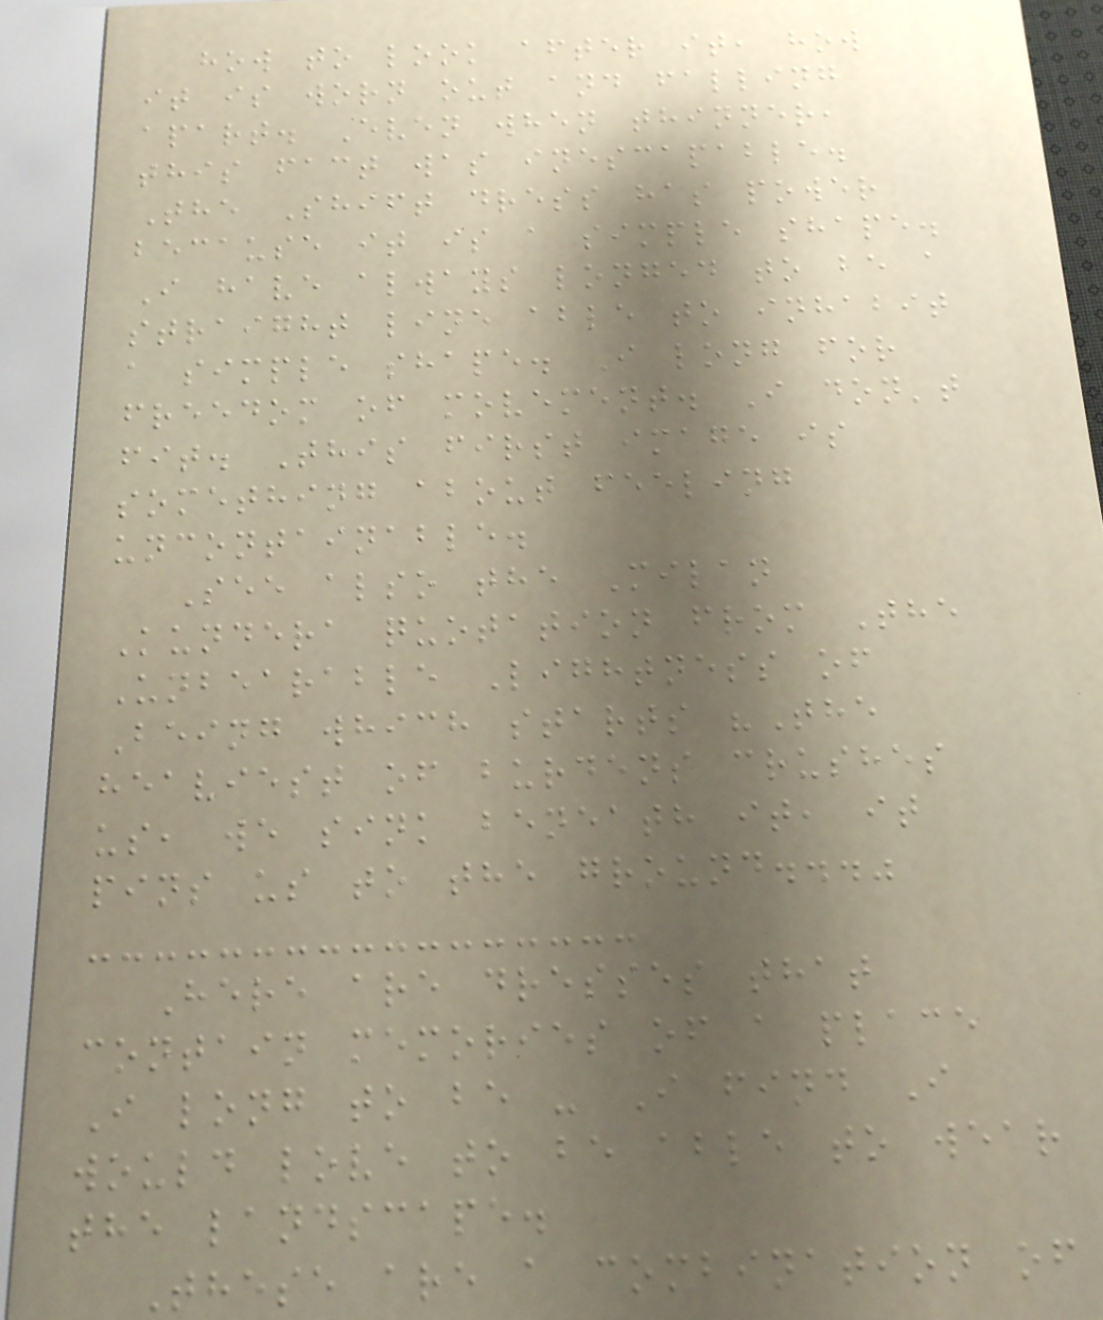how to look after it, how
it is worn out and falling
apart. Even when thinner,
this fact was inescapable.
The Shift dress has power
because it is a simple shape.
I have always longed to be a
straight line able to inhabit
a simple shape. I long for
freedom of movement. I don't
fit. This first image is
something about feeling
uncontainable.
See also the Milan
Kundera quotation from The
Unbearable Lightness of
Being which starts "The
heaviest of burdens crushes
us, we sink beneath it, it
pins us to the ground..."
Here are dresses that
contain memories of a place
I long to be - I find I
would love to be able to wear
the landscape.
These are a combination of
